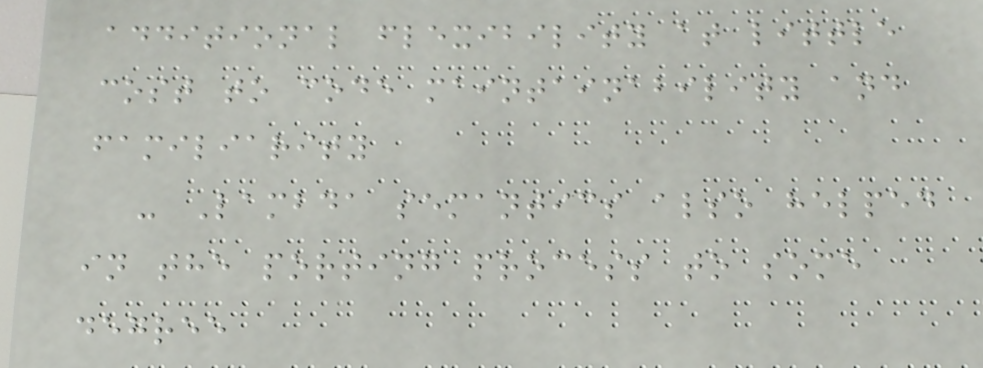additional flexibility at little
cost to code maintainability and
familiarity
- Lambda semantics also helped
in the porting process to some
degree
